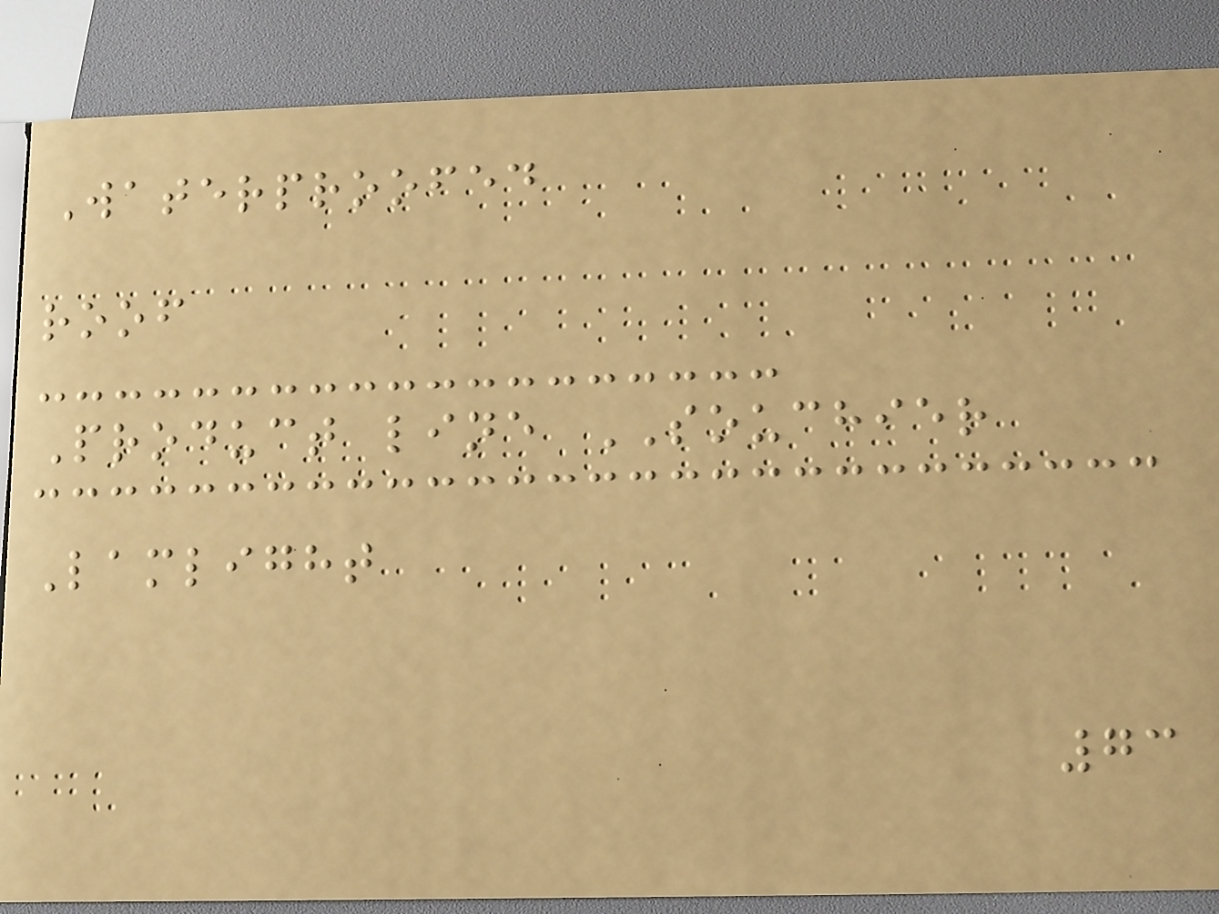Waterproofed
roof
Product line SOUCHIER
Lamlight
73
